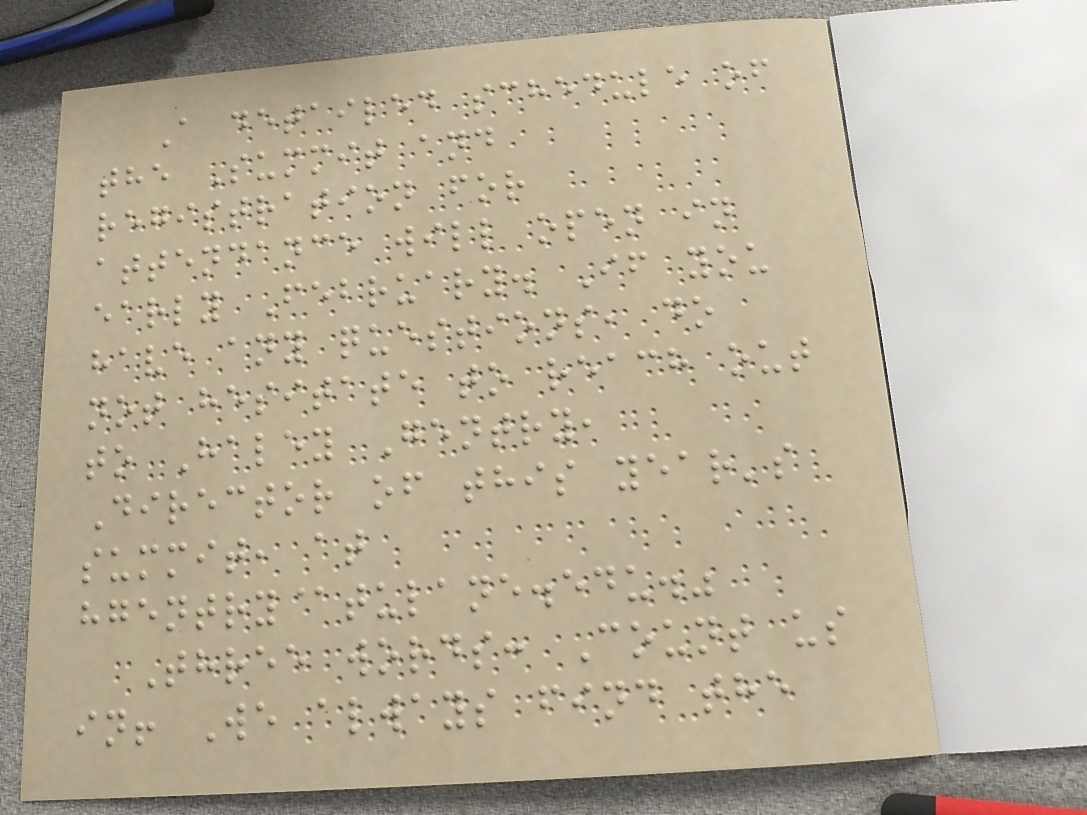A detailed schedule of
the Summit and
registration for
attendance will open in
early February. If you
have any questions, do
not hesitate to reach out
to Haley Gentry,
Director of this year's
summit, at
hgentry@tulane.edu."
Three words: Count us
in! We always find the
